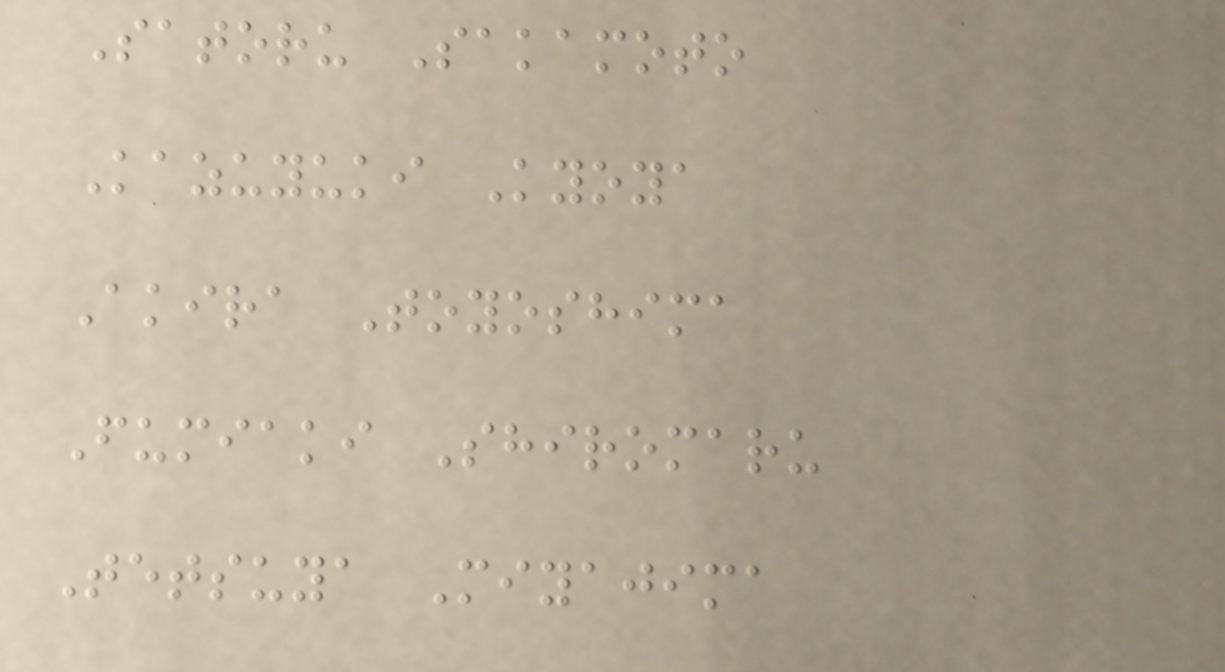Satoru Sakamoto
Kazuyuki Kyoya
Akira Toyoshima
Fumiaki Shiromaru
Tetsuya Miyajima
